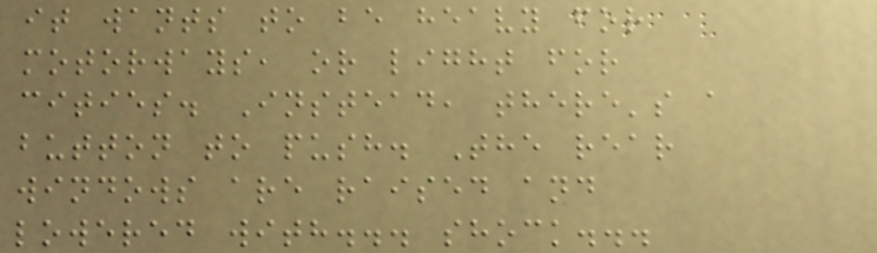it wants to be heavy for
motorways, or light for
cities. Instead, there's a
button to push. The rear
windows are raised and
lowered with... shock...
